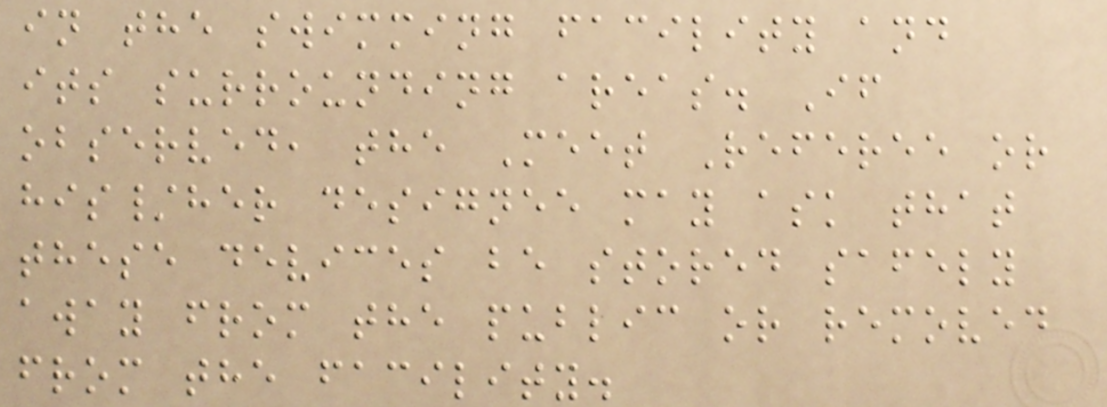in the swimming facility and
its surrounding areas. If
observed, the Meet Referee or
his/her designee may ask that
these devices be stored safely
away from the public or removed
from the facility.
